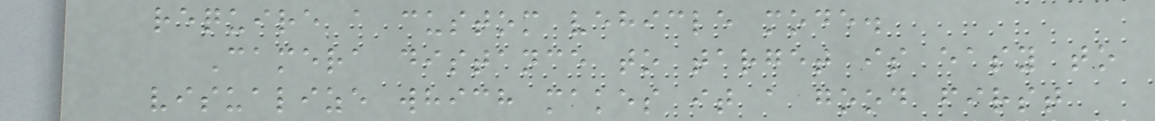require a custom vehicle mode.
Camera distance to target is easy to
visualize which makes it a good first
